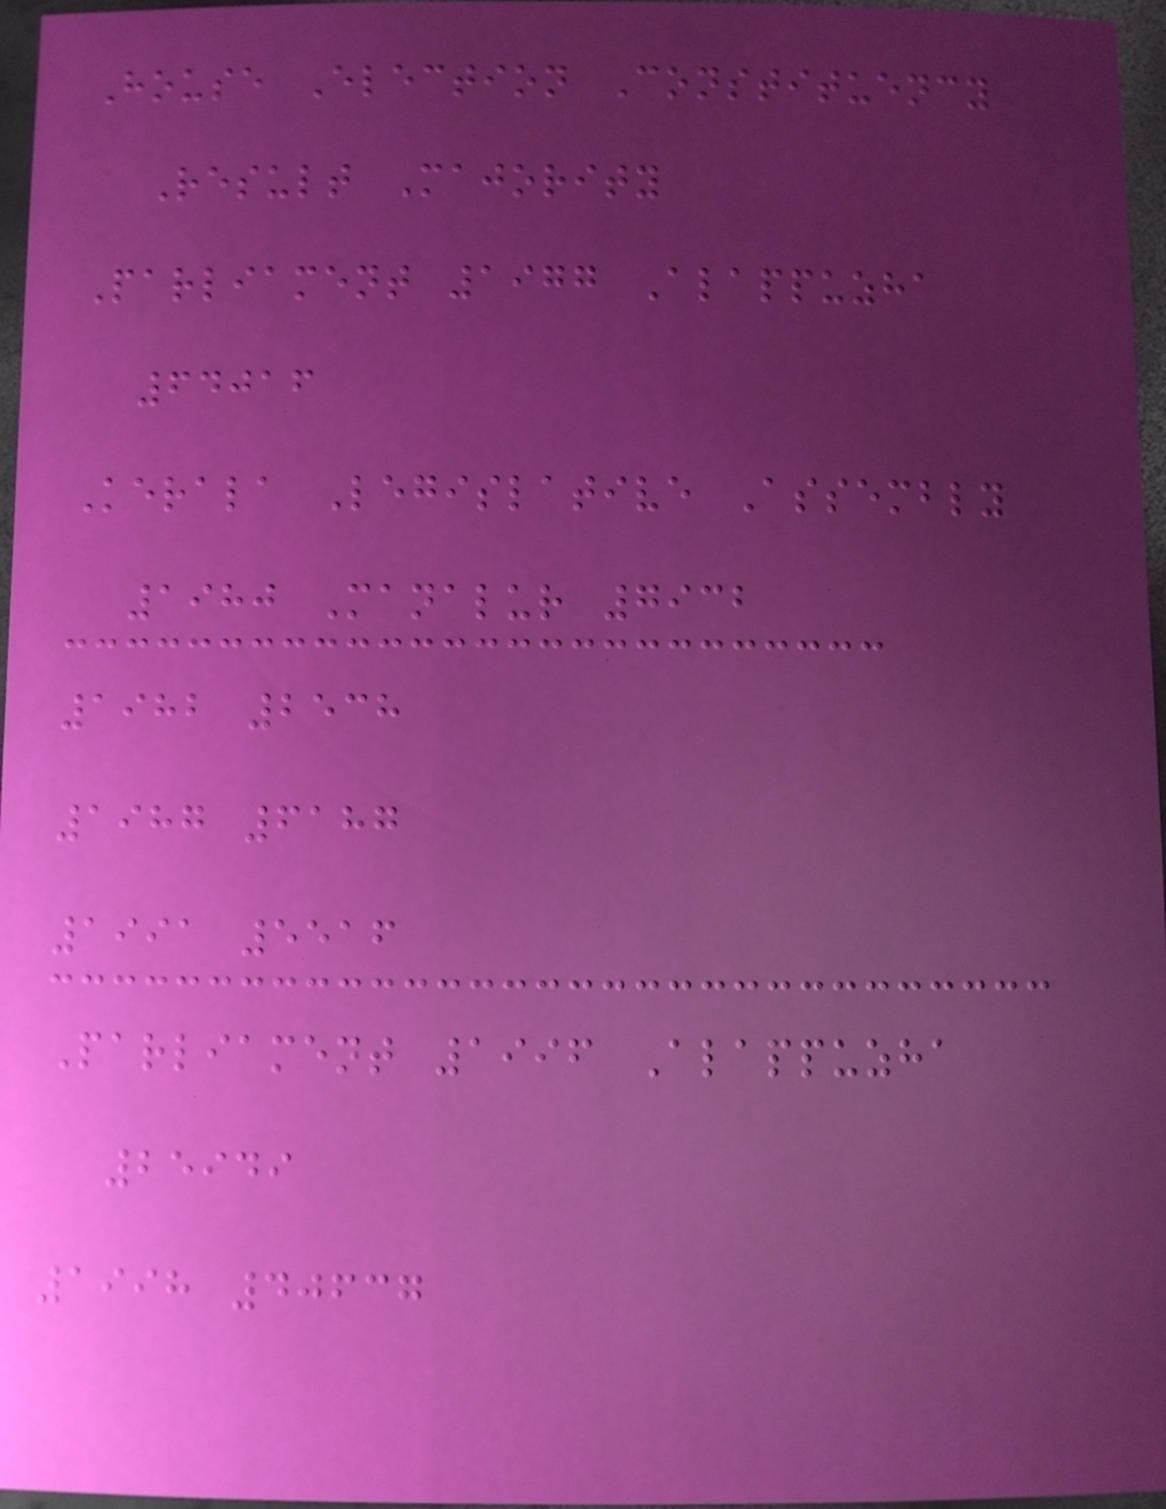House Election Constituency
Result Majority
Parliament 1977 Alappuzha
64016
Kerala Legislative Assembly
1980 Manalur 7932
1982 2538
1987 6187
1991 5516
Parliament 1996 Alappuzha
25949
1998 40637
